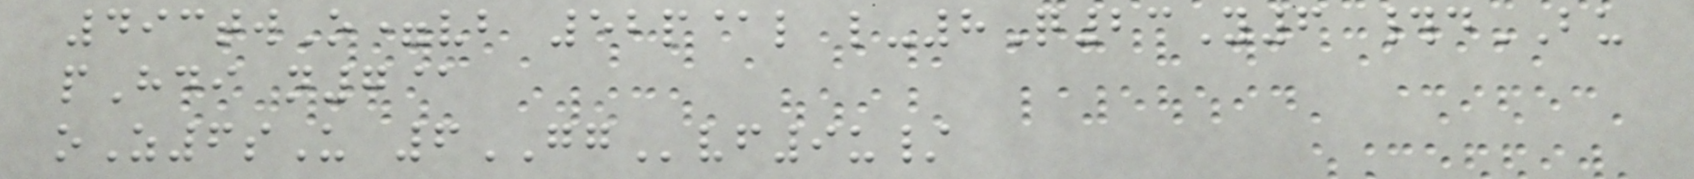493twO=vb 52p@l l-8Q23Y6 #dBU
pHdi n7@
oZ6sU 6GGvf9u/
